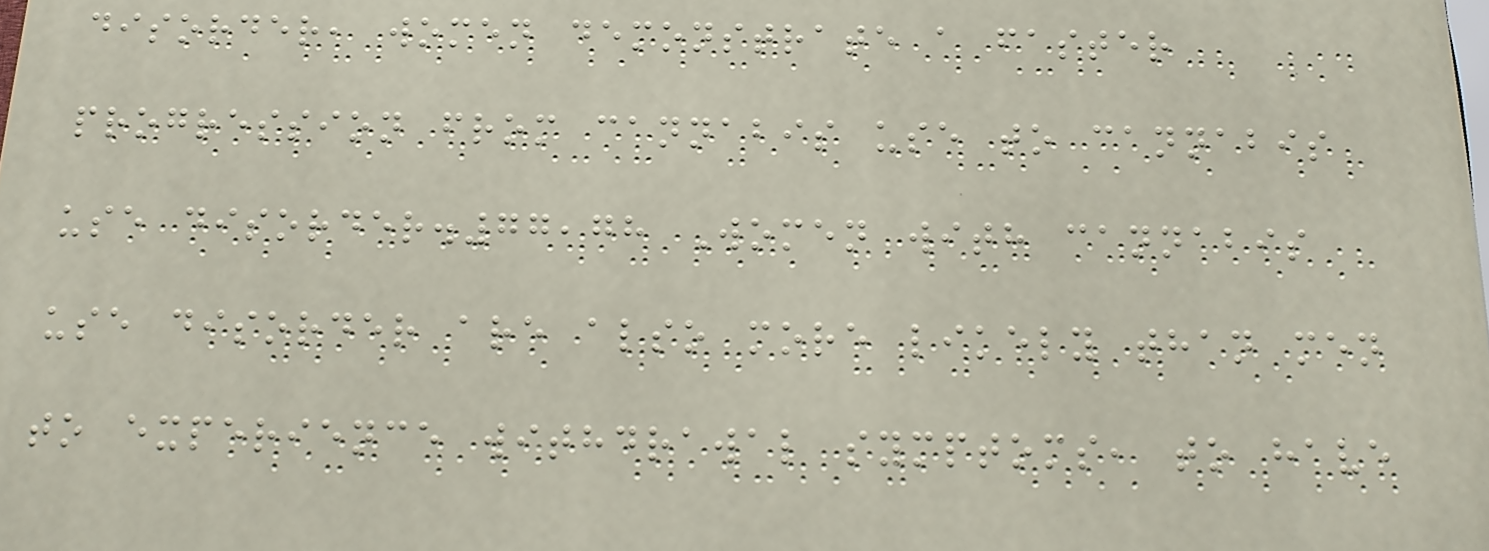disorder, women demonstrate a faster
progression from cannabis use to cannabis
use disorder.77,78 Women with cannabis
use disorder are also more likely than men
to experience withdrawal symptoms, to have
